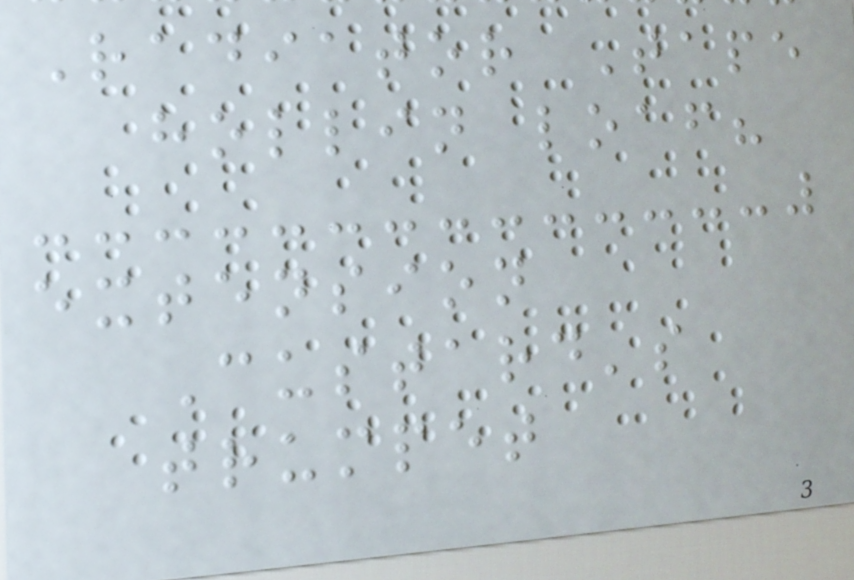Radiator Tape
hollin loaf?
extension
Custard's
trumpet
